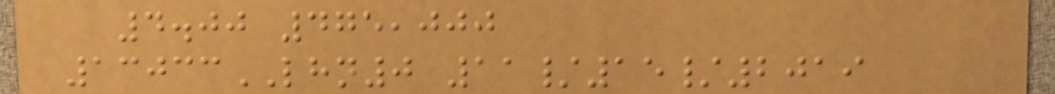4.00 475,000
13033LHN0 11/15/2019
